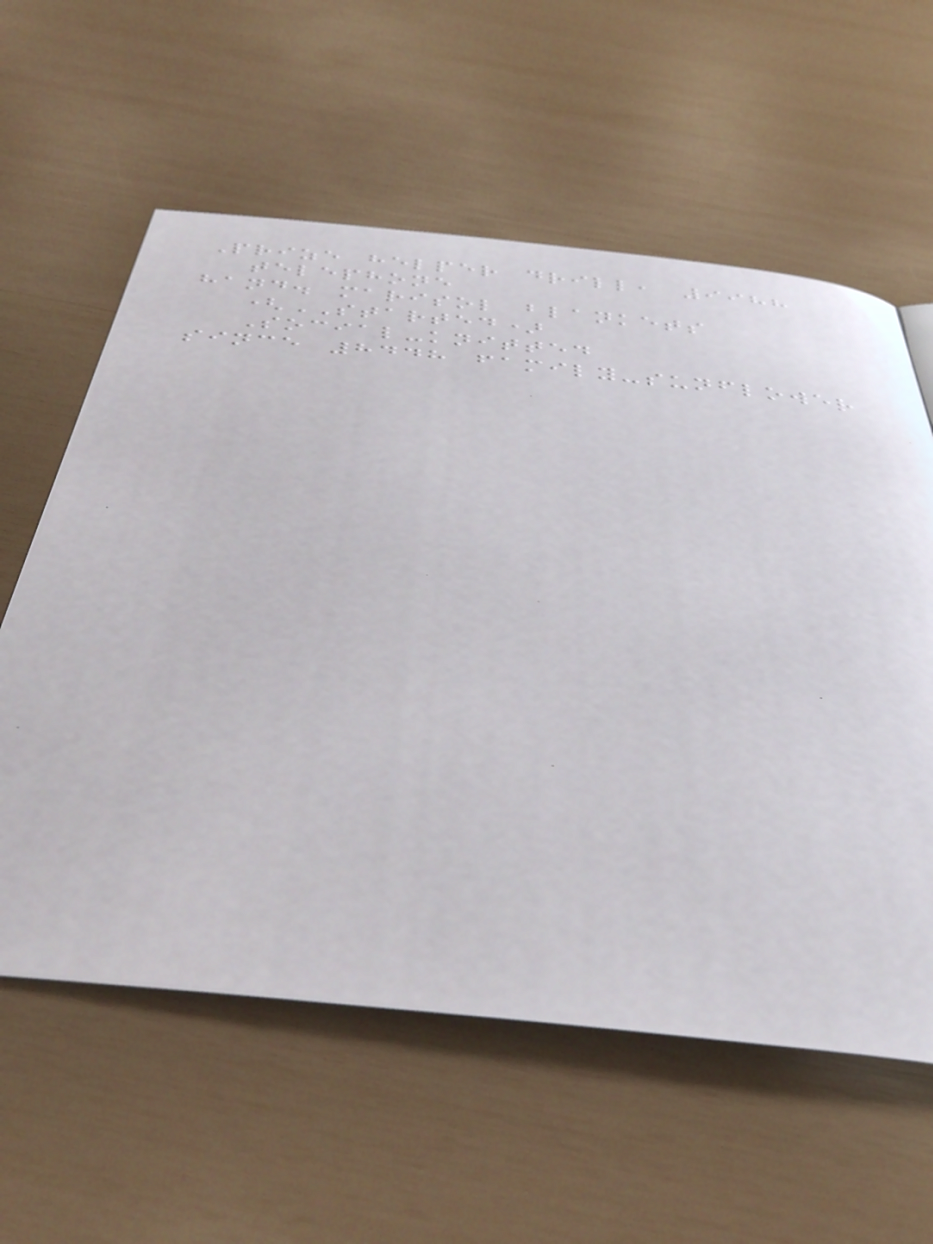Prize helper drill, 9988
telephone
hand. marisol blankets
(STARTED)
Social-knitted
since 8448 family-sunflower
